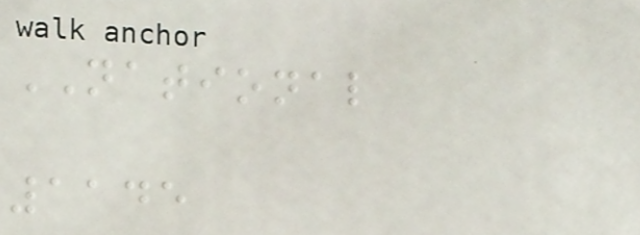NATIONAL
1145
